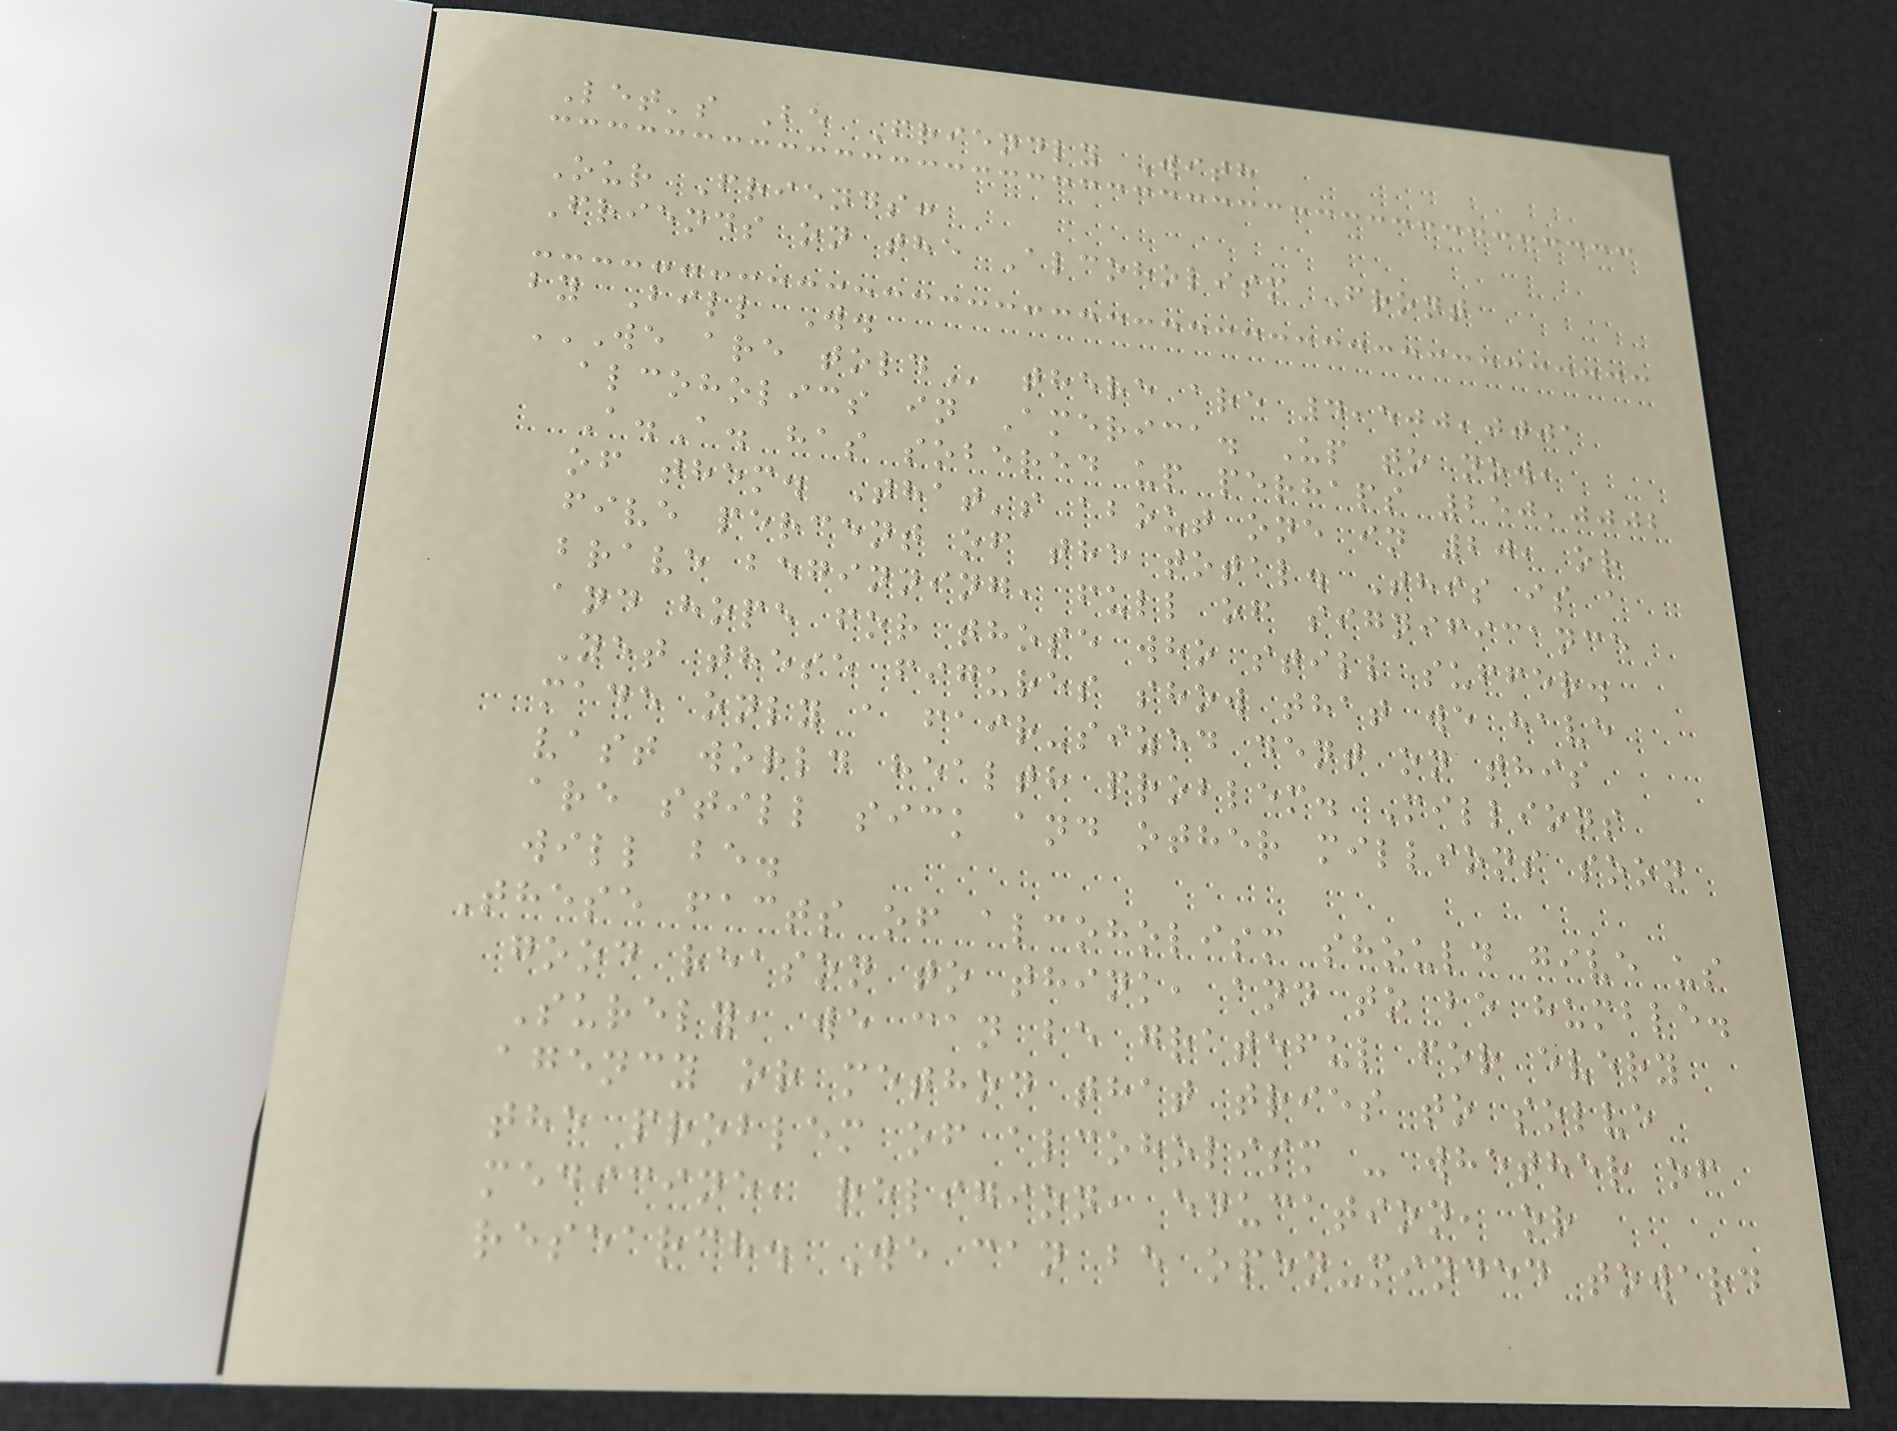Let's Be Friendly With
Our Friends:
Friends on the Alcoholism Front
by Bill W.
WE ARE TOLD there are 4,500,0001
alcoholics in America. Up to now,
A.A. has sobered up perhaps 250,0002
of them. That's about one in 20, or
five percent of the total. This is a
brave beginning, full of significance
and hope for those who still suffer.
Yet these figures show that we have
made only a fair-sized dent on this
vast world health problem. Millions
are still sick and other millions soon
will be.
These facts of alcoholism should give us
good reason to think, and to be humble.
Surely, we can be grateful for every
agency or method that tries to solve
the problem of alcoholism - whether of
medicine, religion, education, or
research. We can be open-minded toward
